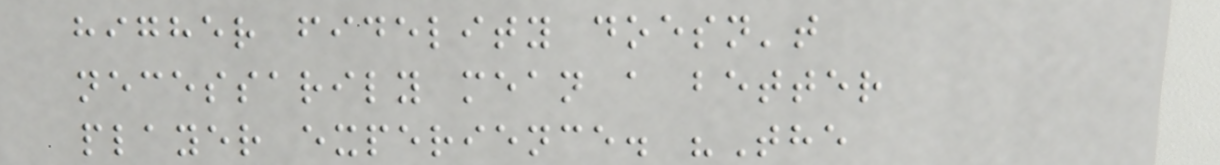higher fidelity doesn't
necessarily mean a better
player experience. "The
